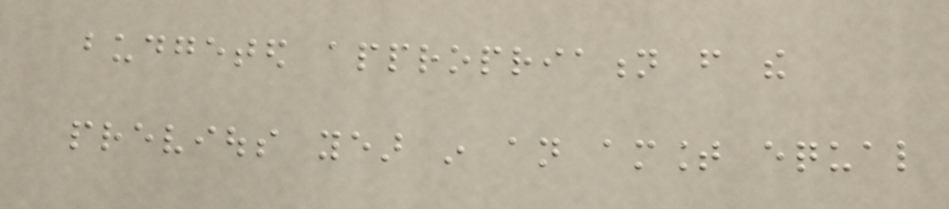budgeted appropriation from the
previous year in an amount equal
